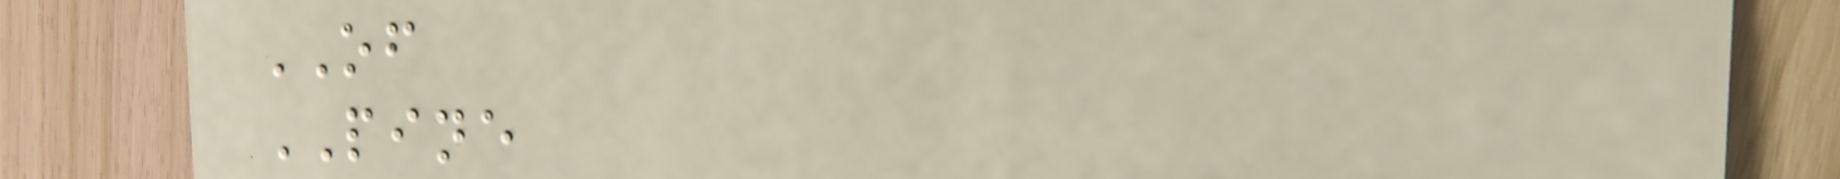OF
PINE
